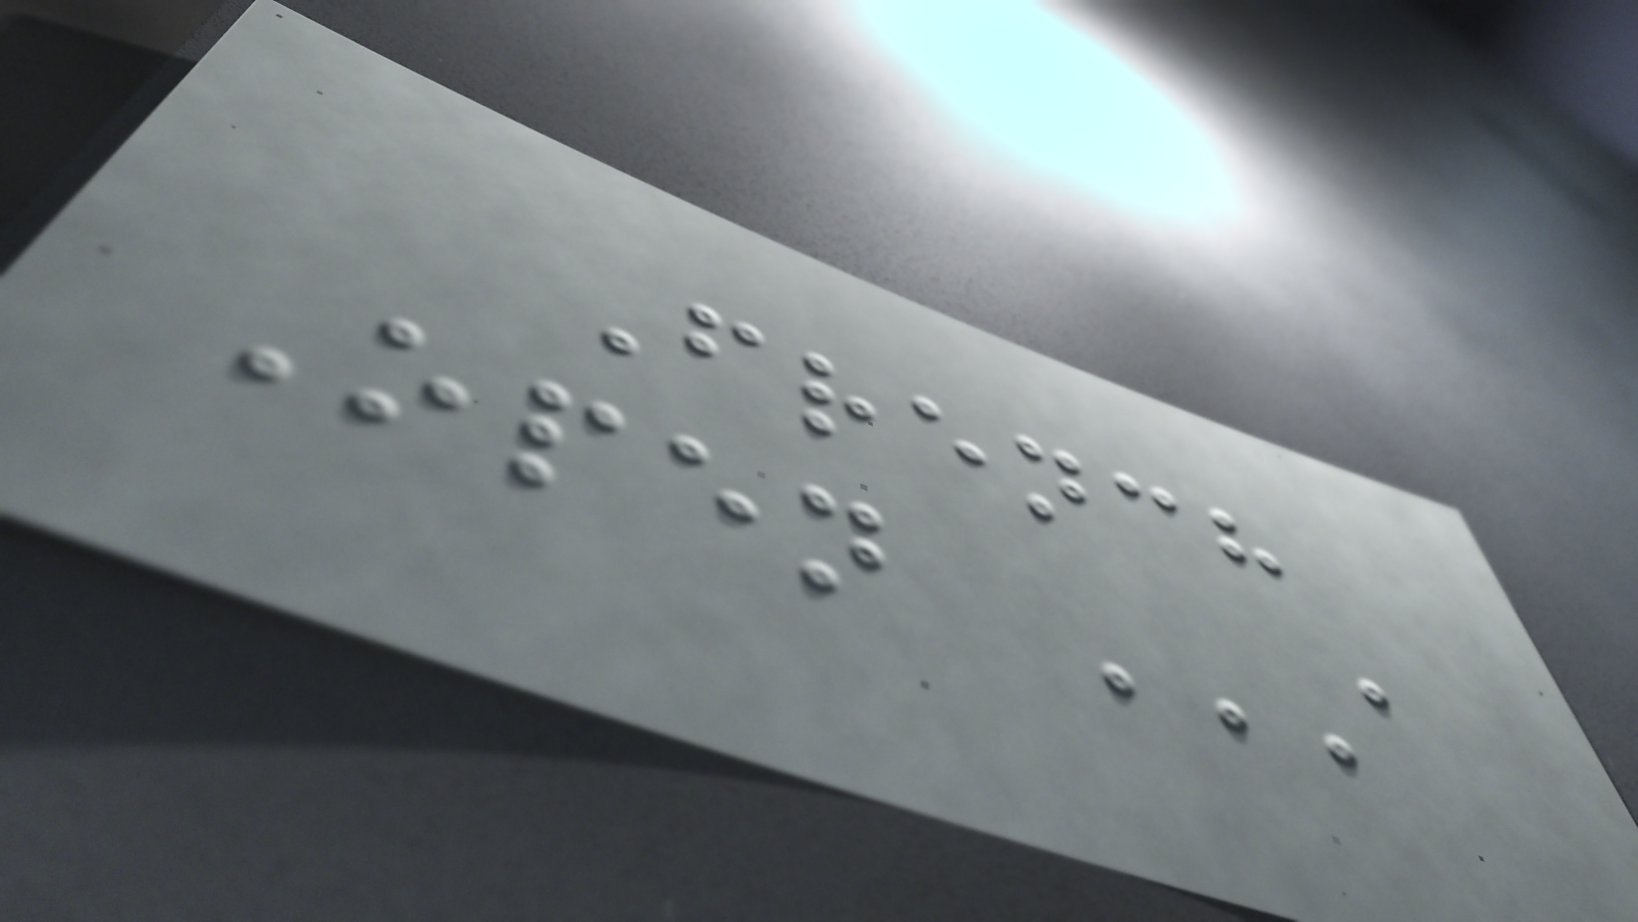French
Open A
